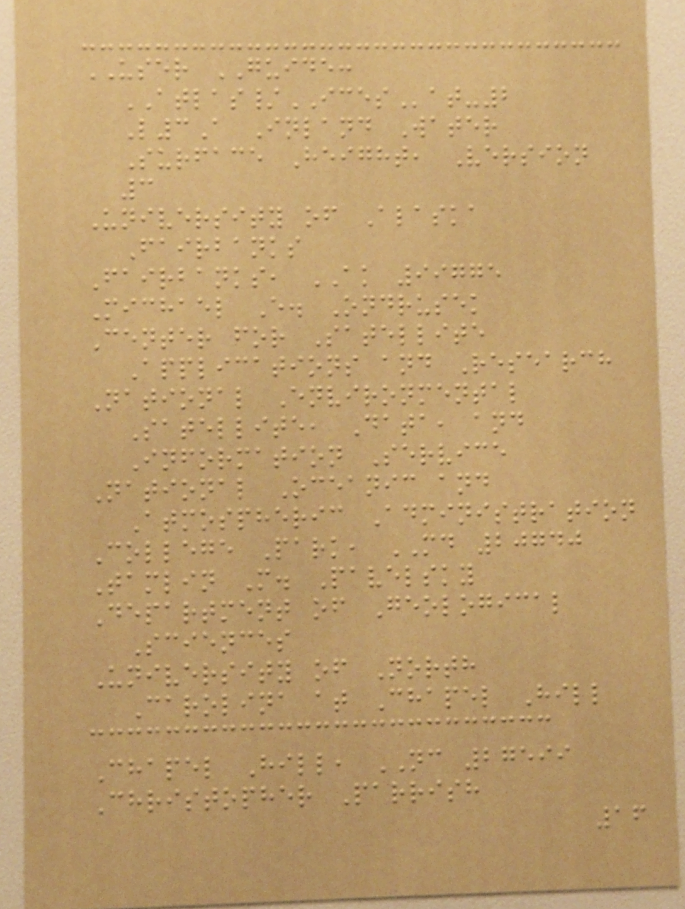USER GUIDE:
ATLAS/ICESat-2
L3A Inland Water
Surface Height, Version
3
University of Alaska
Fairbanks
Fairbanks, AK 99775
Michael E. Ondrusek
Center for Satellite
Applications and Research
National Environmental
Satellite, Data, and
Information Service
National Oceanic and
Atmospheric Administration
College Park, MD 20740
Tamlin M. Pavelsky
Department of Geological
Sciences
University of North
Carolina at Chapel Hill
Chapel Hill, NC 27599
Christopher Parrish
16
